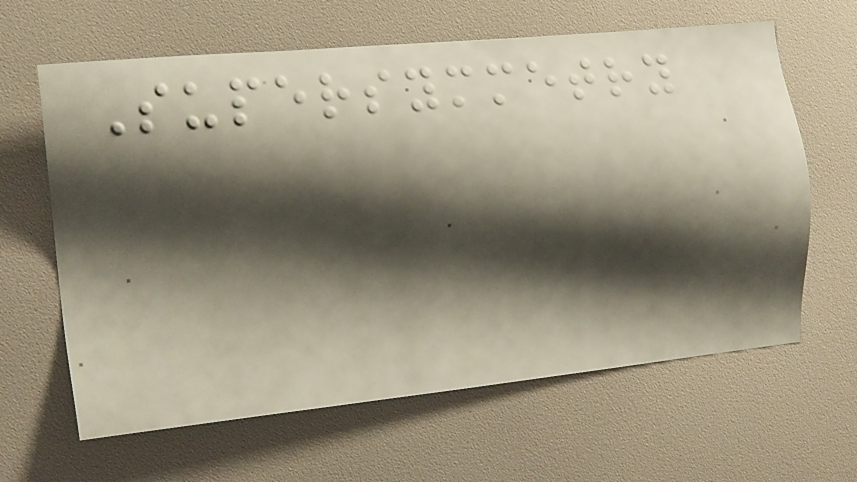Supersymmetry
